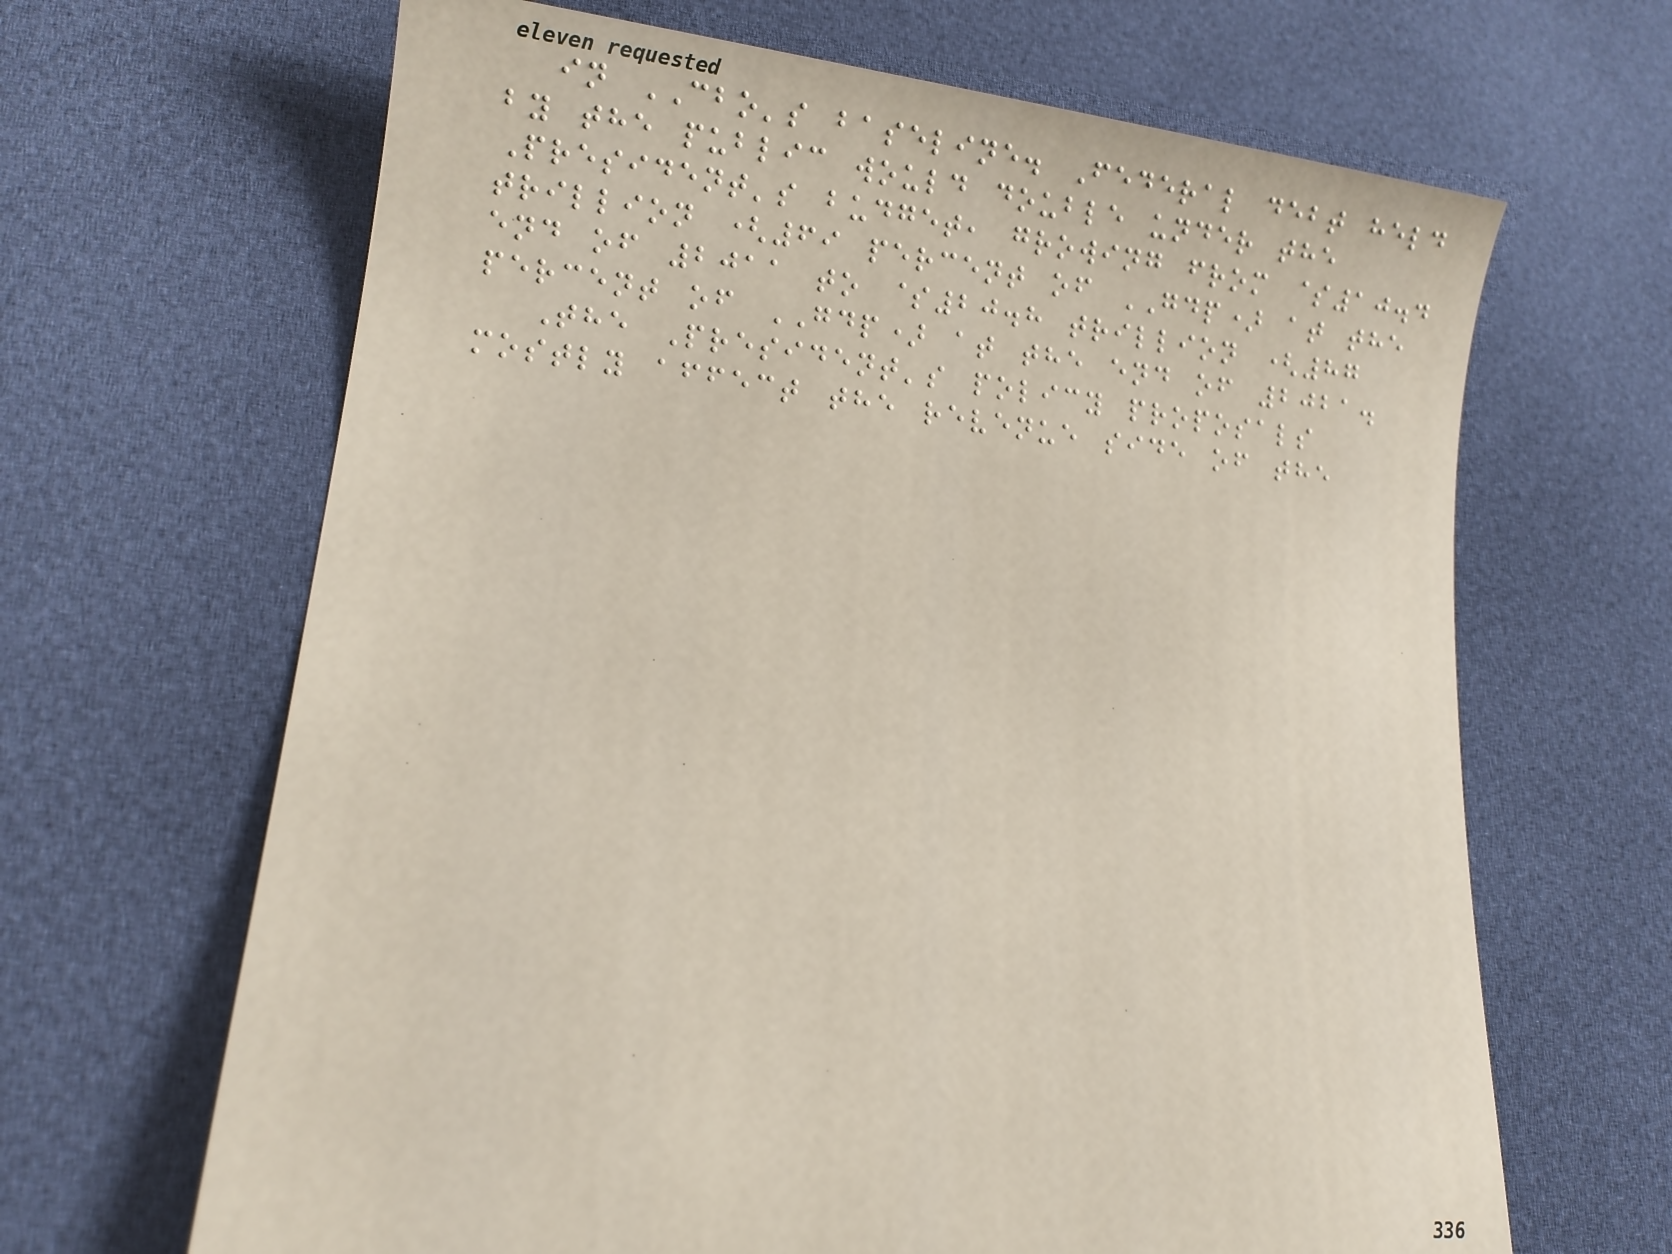in CBO's baseline. Federal debt held
by the public would double under the
President's budget, growing from $10.4
trillion (69 percent of GDP) at the
end of 2011 to $20.8 trillion (87
percent of GDP) at the end of 2021.
The President's policy proposals
mostly affect the revenue side of the
